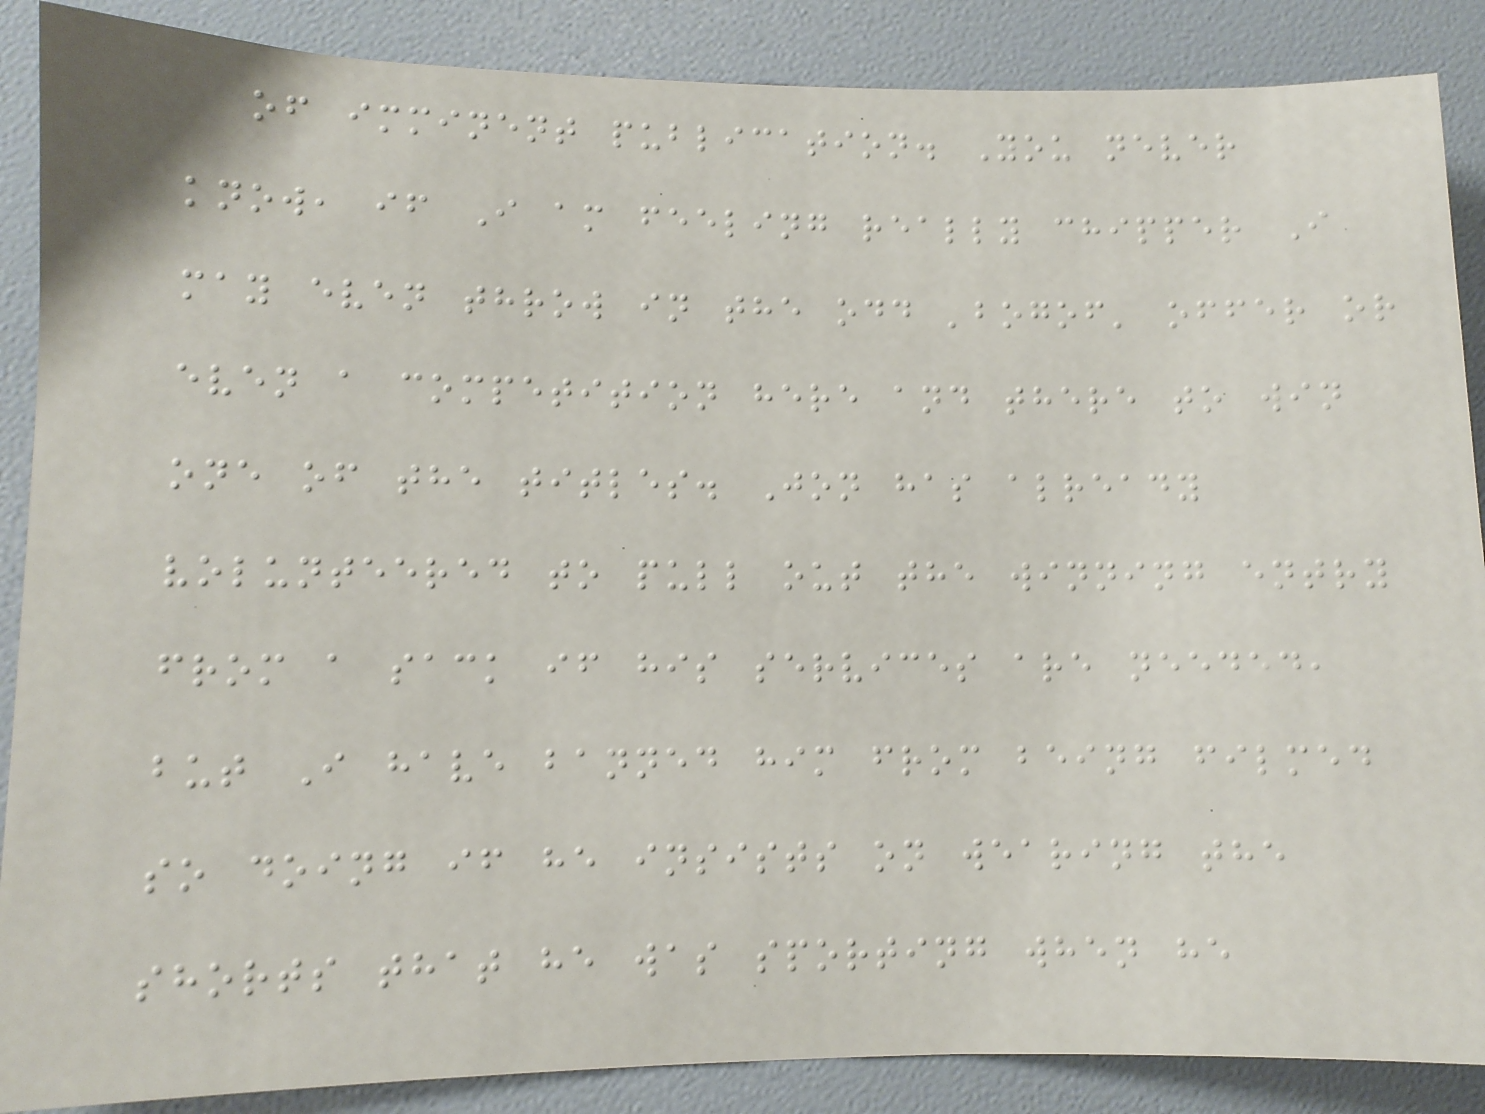of imminent publication. You never
know, if I am feeling really chipper I
may even throw in the odd 'bogof' offer or
even a competition here and there to win
one of the titles. Jon has already
volunteered to pull out the winning entry
from a sack if his services are needed,
but I have banned him from being filmed
so doing if he insists on wearing the
shorts that he was sporting when he
